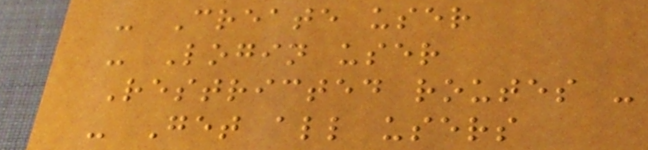- Create user
- Login user
Restricted routes -
- Get all users
